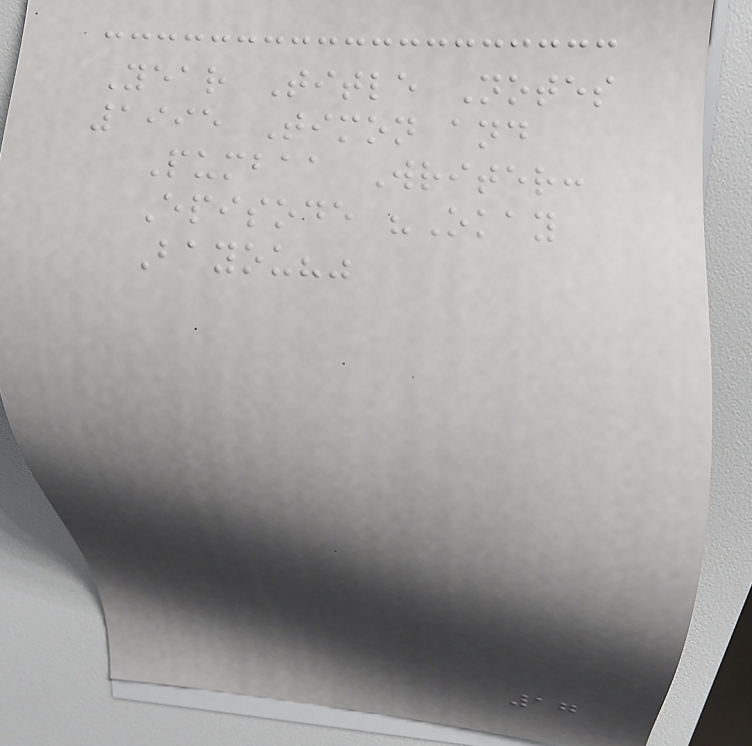Year Title Notes
1995 Timon and
Pumbaa Writer:
Episode "Okay
Bayou?"
17
